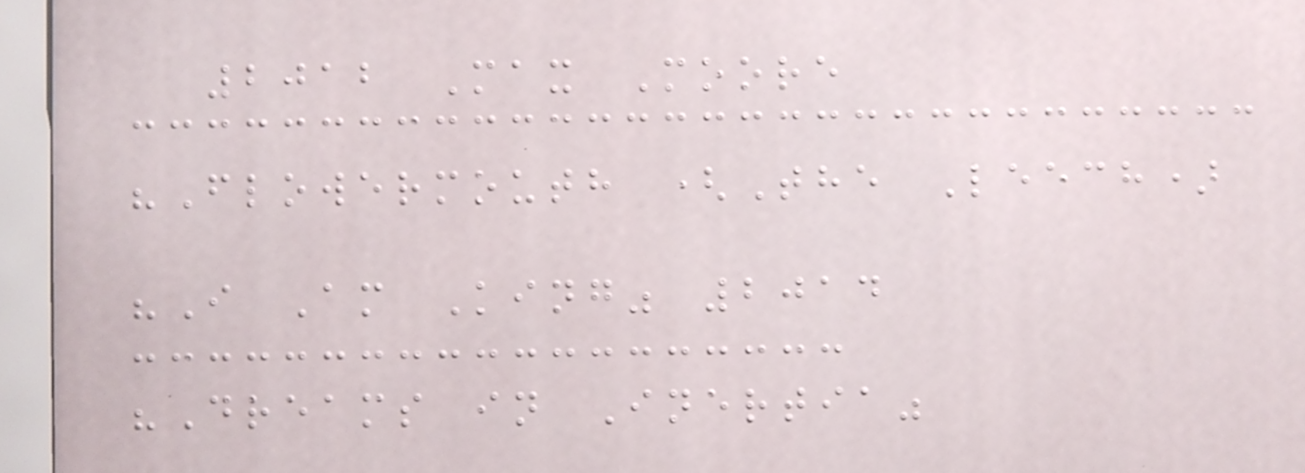2012 Max Moore
"Flowermouth (The Leech)
"I Am King" 2014
"Dreams in Inertia"
